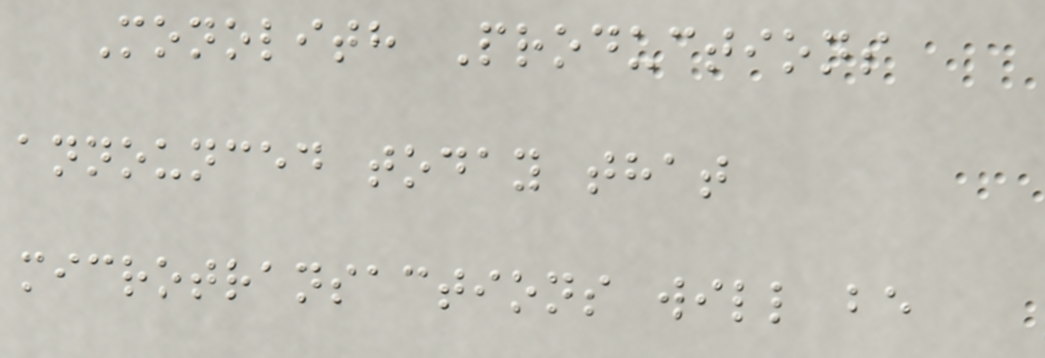Monolith Productions
announced today that
microtransactions will be
